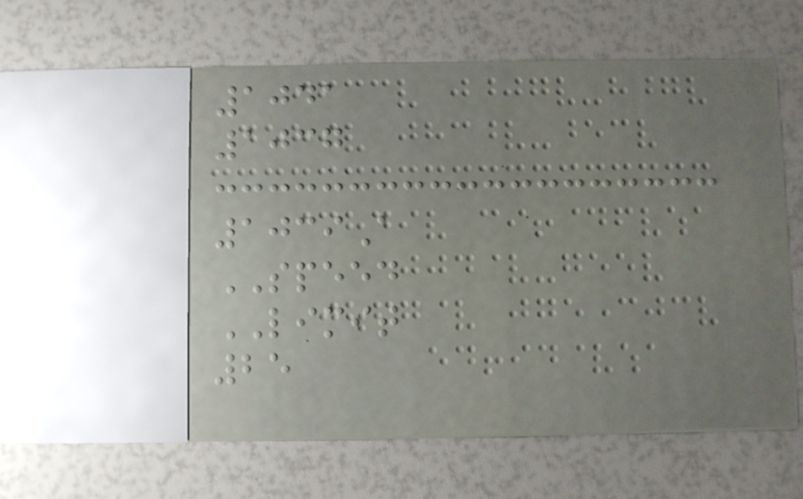1041
1037
1039A
SPEED
LIMIT
25
